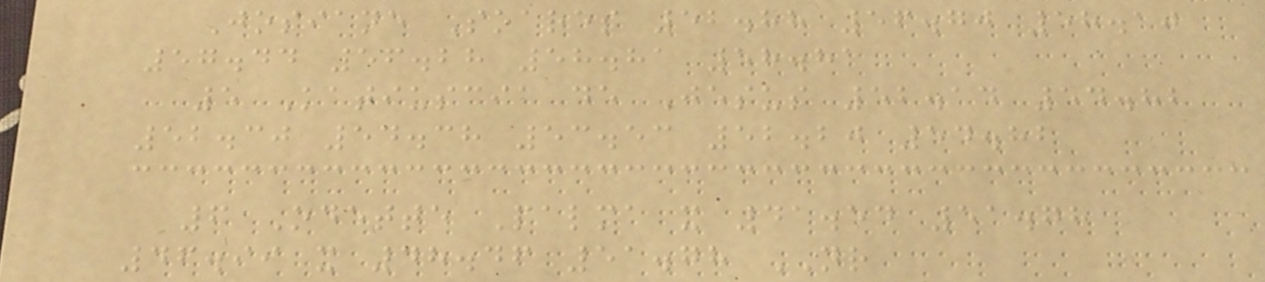Josiane Soares 52.88 56.70 58.10
57.44 56.28 58.81 58.81
5 Katiuscia de Jesus 52.14 54.82
52.30 54.38 53.53 52.20 54.82
6 Odette Palma x 41.54 51.78
46.99 x 48.46 51.78 NR
